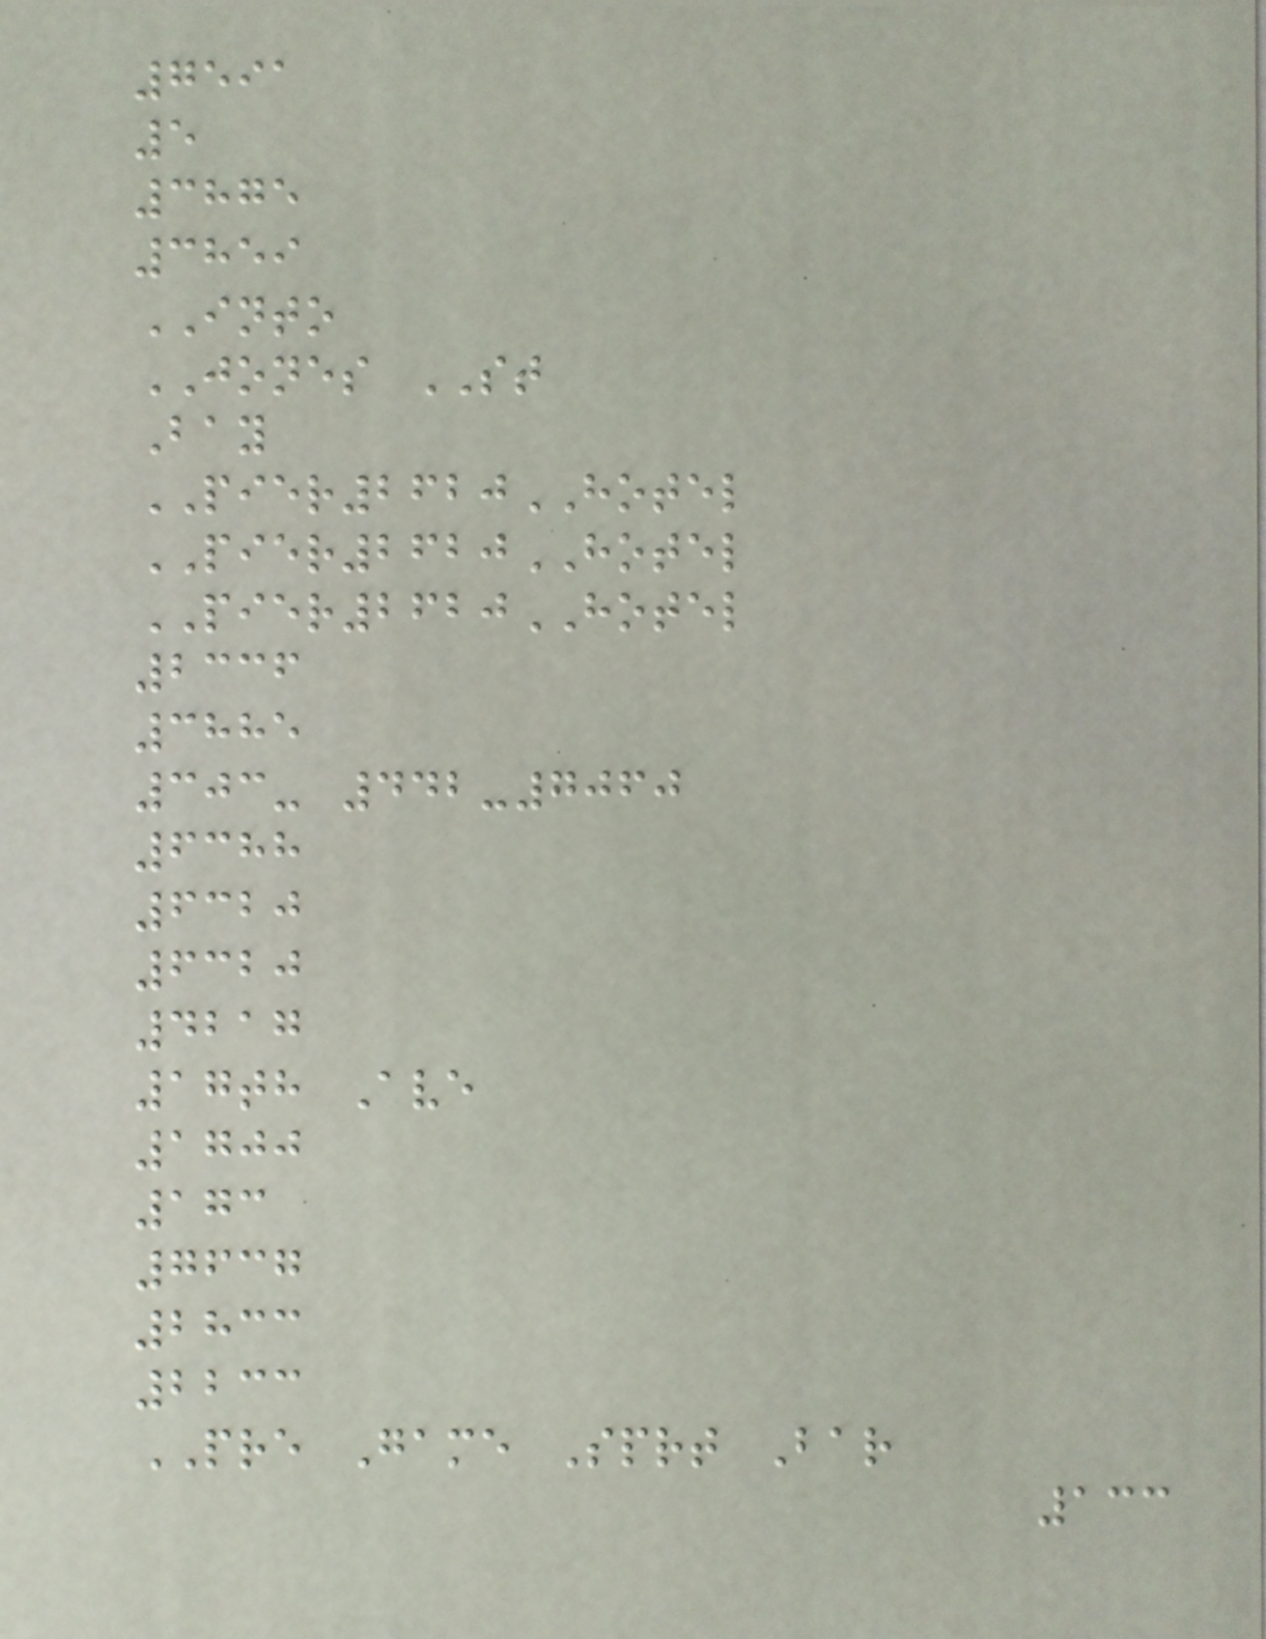7591
5
3875
3859
INTO
JONES ST
Bay
PIER2620HOTEL
PIER2620HOTEL
PIER2620HOTEL
2336
3885
303- 442-7060
6388
6320
6320
4217
17th Ave
1700
173
7637
2833
2233
PRE Game Sprt Bar
133
